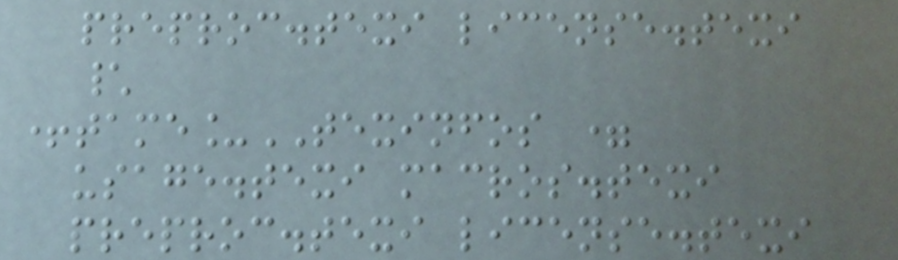preproc.texi license.texi
\
+tame_TEXINFOS =
usage.texi macros.texi
preproc.texi license.texi
